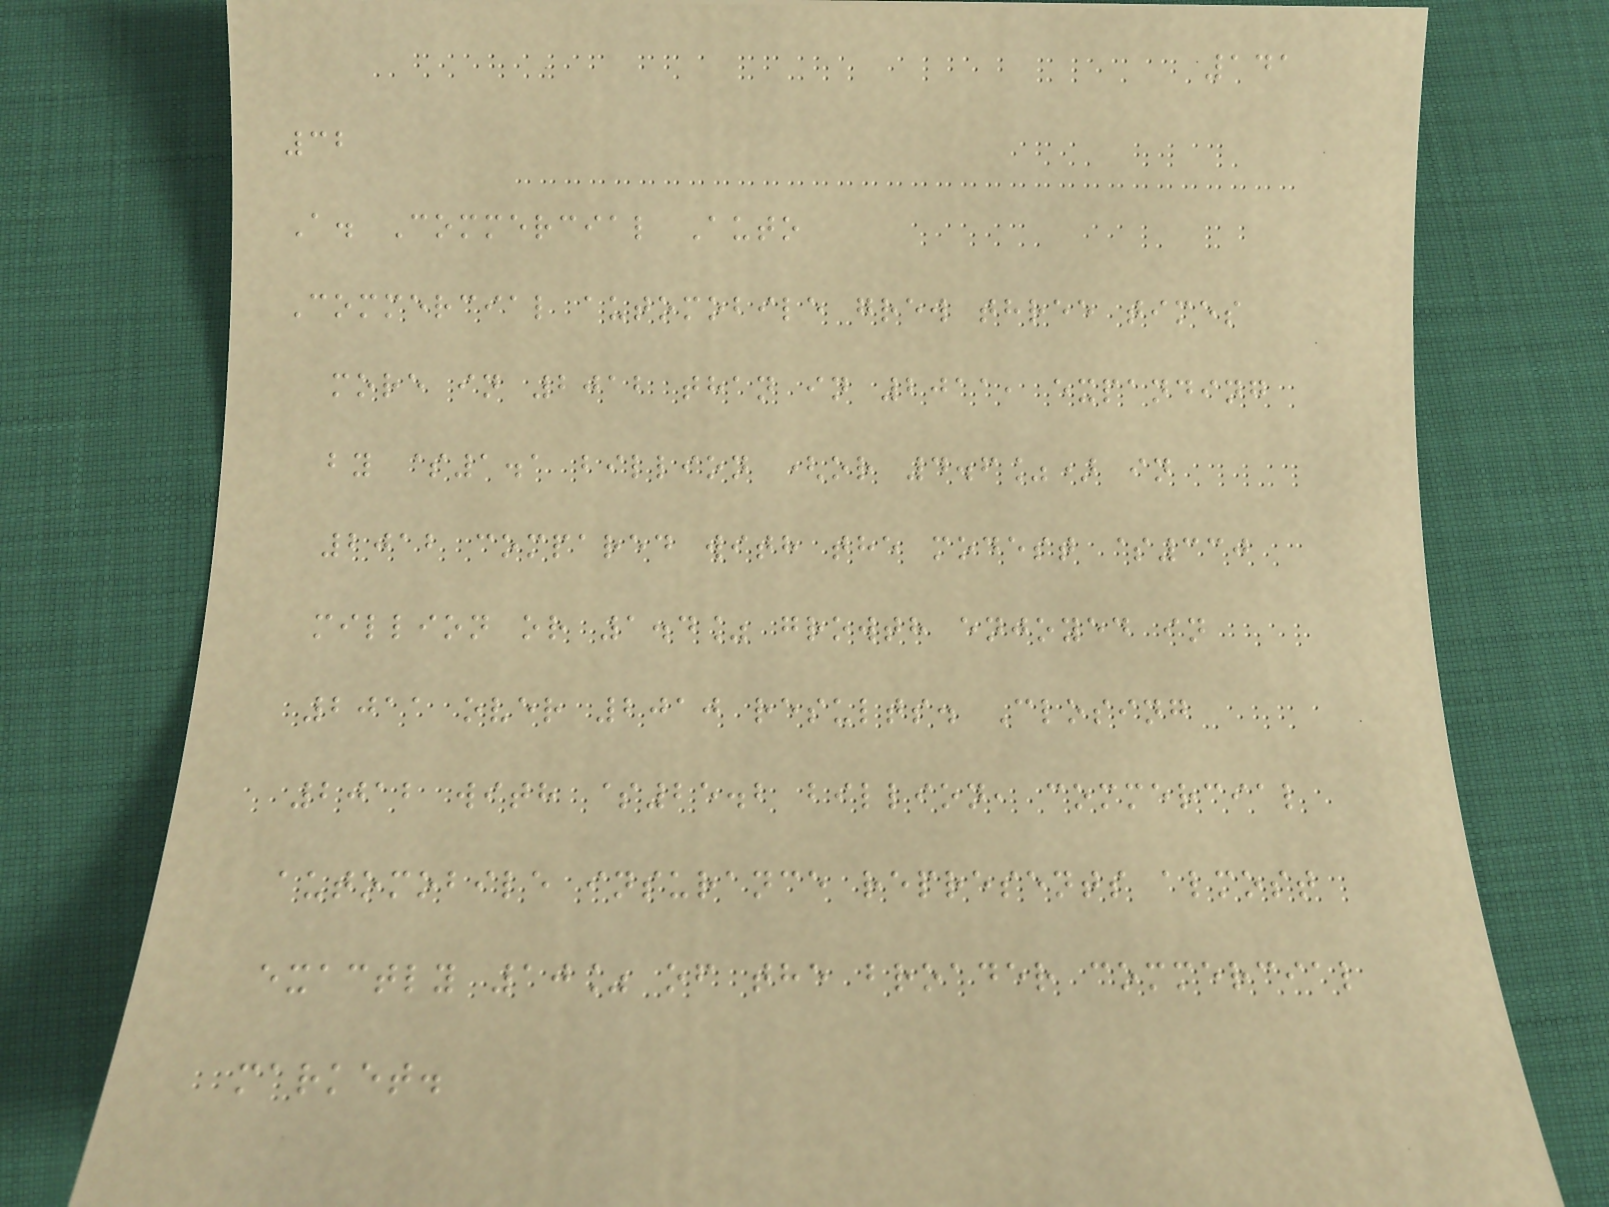141
32
A. Commercial Auto
Commercial automobile grew three times
more in 2012 than in 2011, expanding
by $1.1 billion (or 4.6%) in
2012 compared with the modest $330
million or 1.4% growth enjoyed in
2011 over 2010 results. Closing
2012 with $25.2 billion, commercial
automobile insurance represents almost
exactly 10% of the broader commercial
market.
